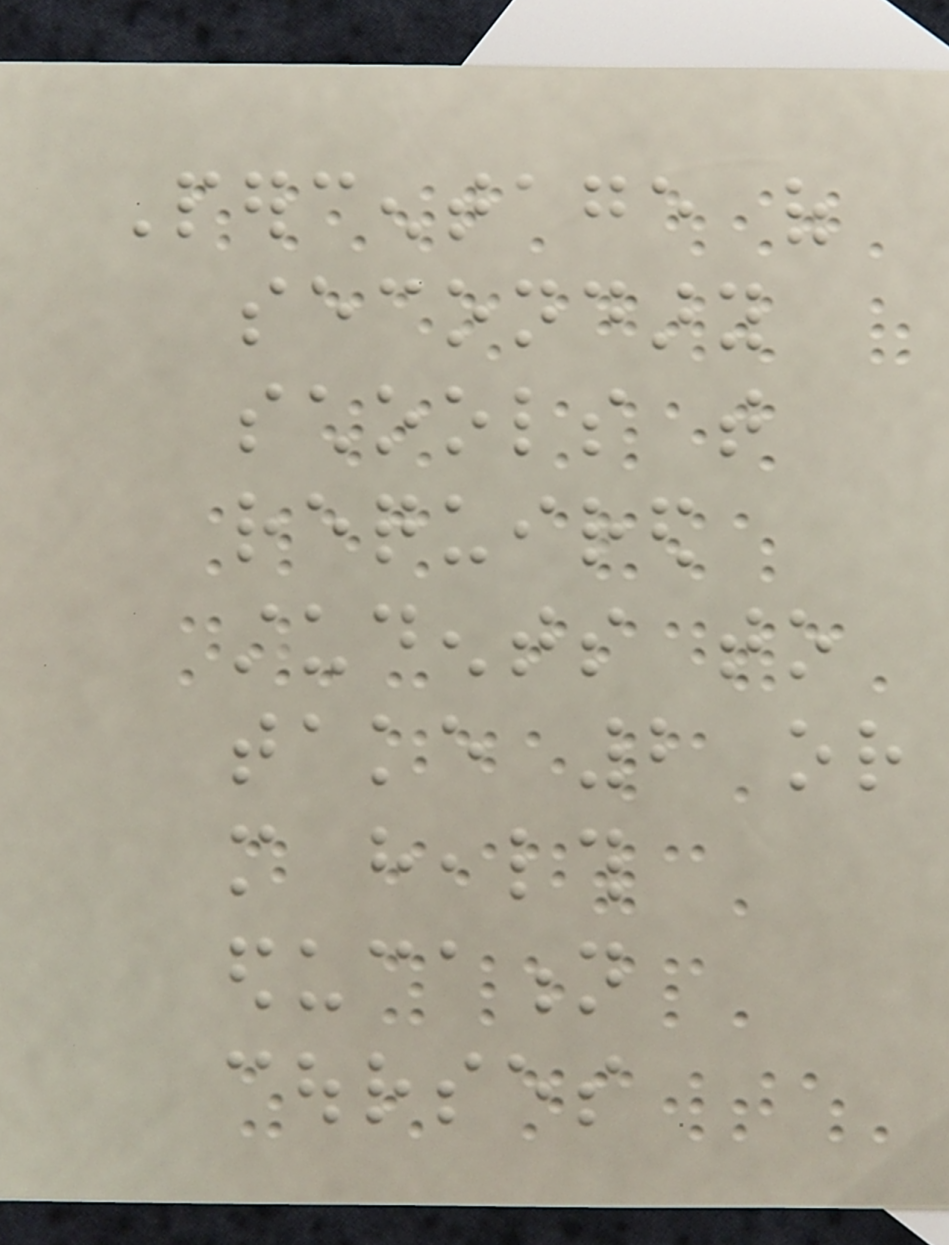Percentage of
secondary
schools that
required
students to
take 2 or
more health
education
courses
